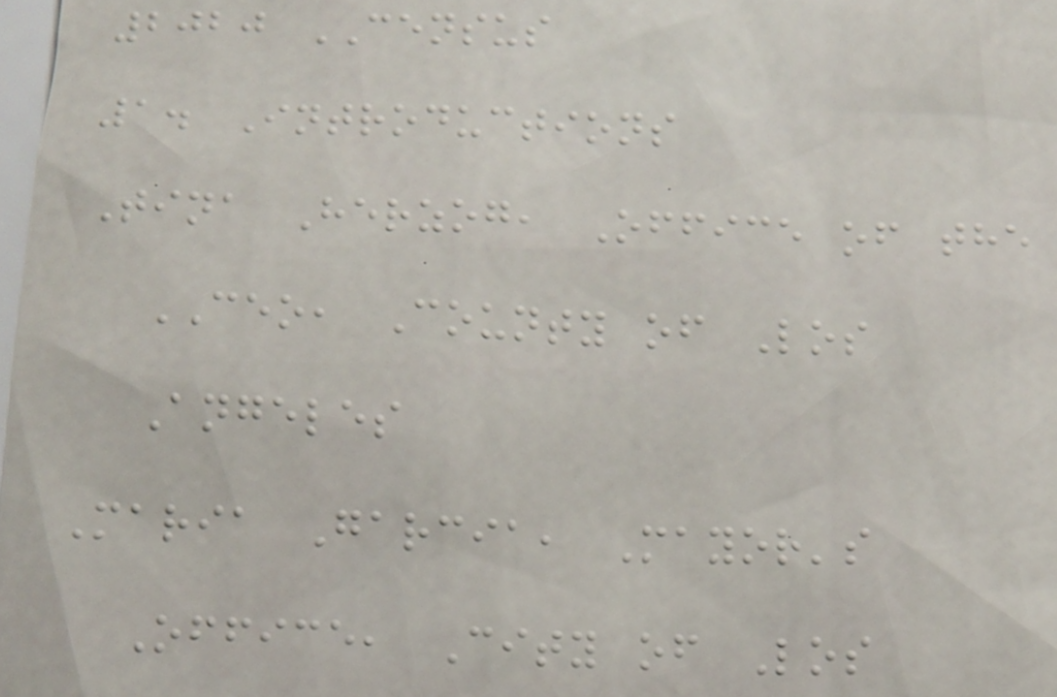2020 CENSUS
1. Introductions
Tina Herzog, Office of the
CEO, County of Los
Angeles
Maria Garcia, Mayor's
Office, City of Los
